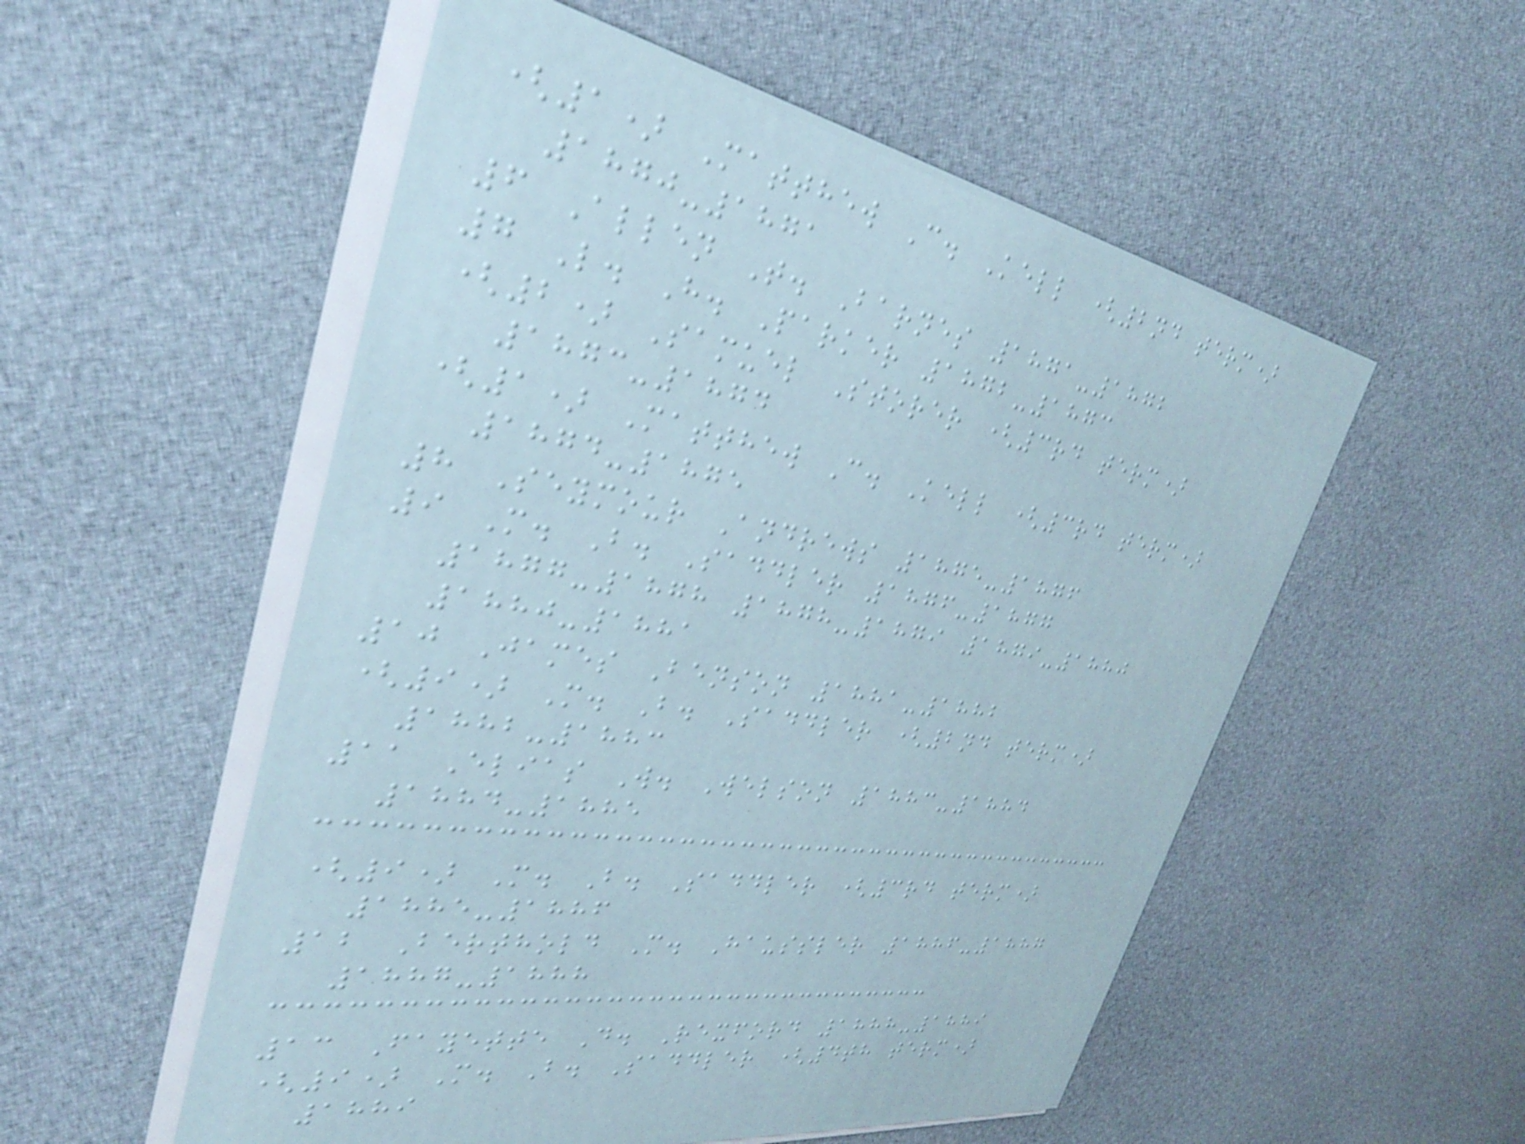(1) Matthew C. Kell (2nd term)
1870-1871
6 Allen T. Barnes 1871-1872
7 L. H. Parker 1872-1873
(2) Samuel Storer (3rd term)
1873-1874
(1) Matthew C. Kell (3rd term)
1874-1875
8 Seymour Andrews 1875-1876
9 M. B. Saddler 1876-1877
1877-1878 1878-1879 1879-1880
1880-1881
10 James Benson 1881-1882
(9) M. B. Saddler (2nd term)
1882-1883
11 Elias W. Welson 1883-1884
1884-1885
(9) M. B. Saddler (3rd term)
1885-1886
12 Berthold M. Haussler 1886-1887
1887-1888
13 Fayette D. Rexford 1888-1889
(9) M. B. Saddler (4th term)
1889
